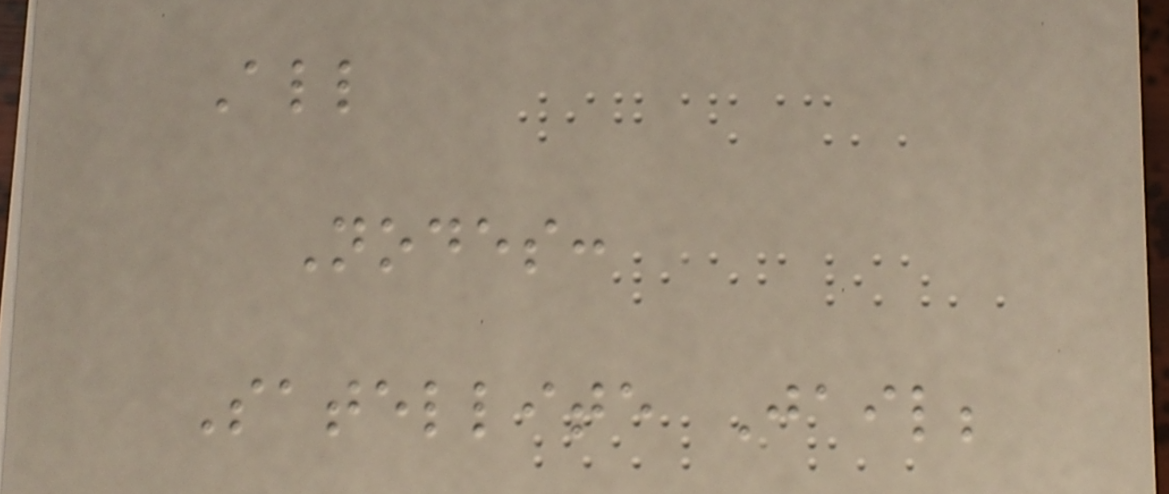All
Nodes:
Satellite Jail;
